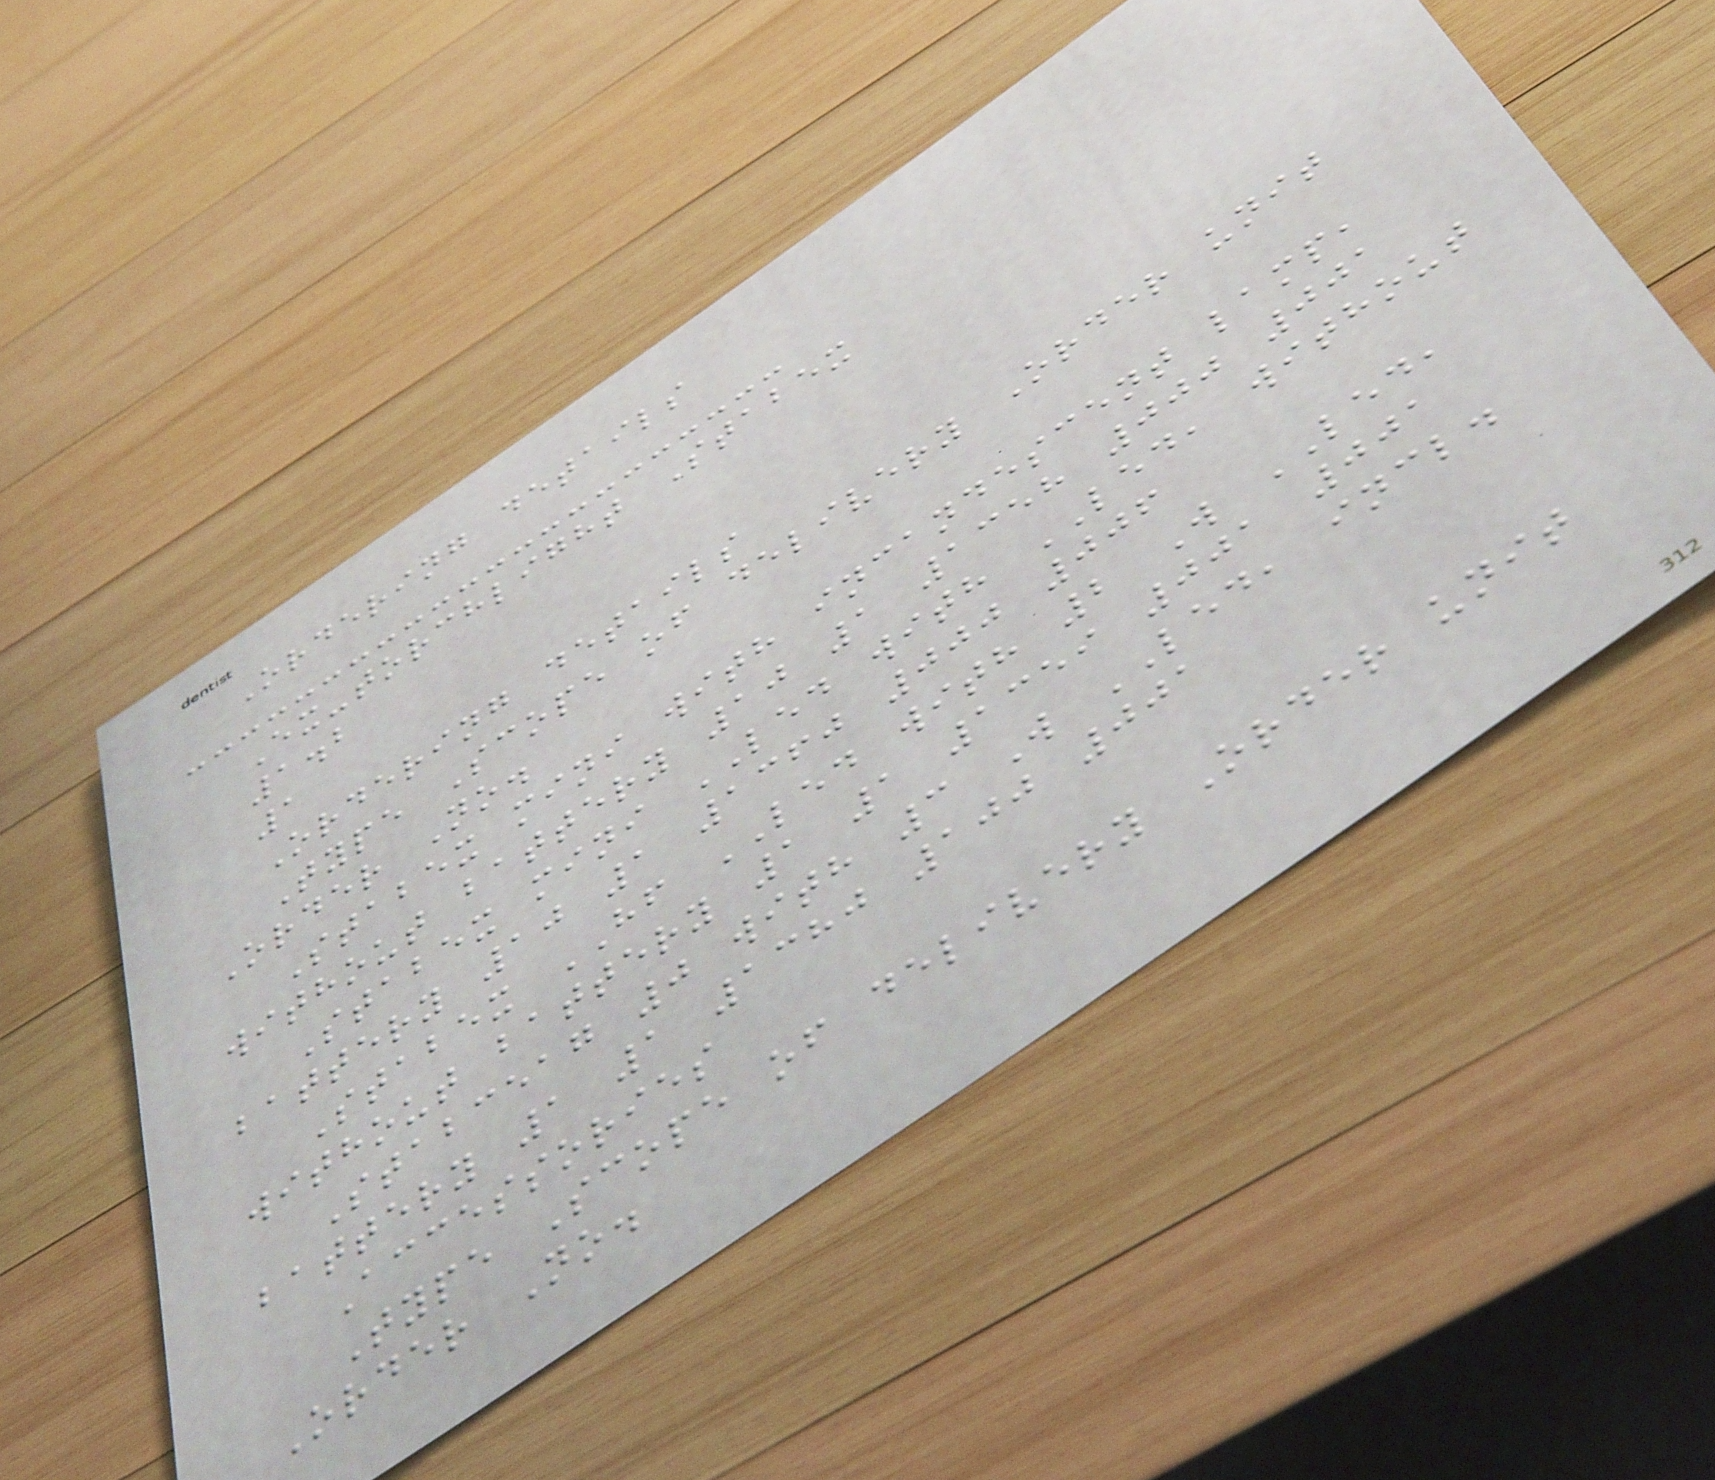Ordering details
Ex-torchlight Stabex
1.2
1
Ordering details
Type Scope of delivery Order unit
Order No.
Stabex mini with incandescent lamp,
without battery 10 1 1358 000 001
Stabex mini LED with LED, without
battery 10 1 1360 000 006
Stabex HF LED with 2 W LED,
without battery 1 1 1359 001 001
Stabceag 0 with 3 W LED, incl.
battery 1 1 1380 100 001
Accessories
Type Scope of delivery Order unit
Order No.
